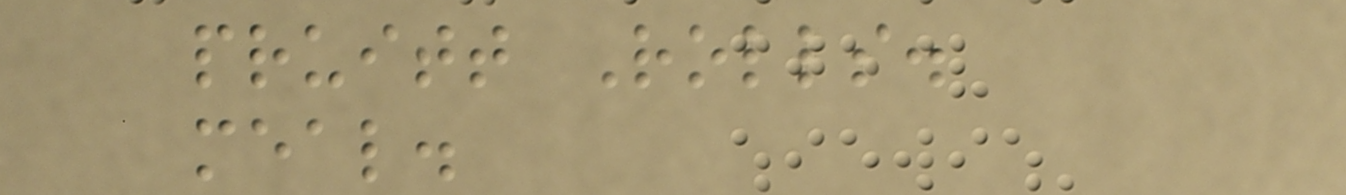pruitt Rolls.
meal.
